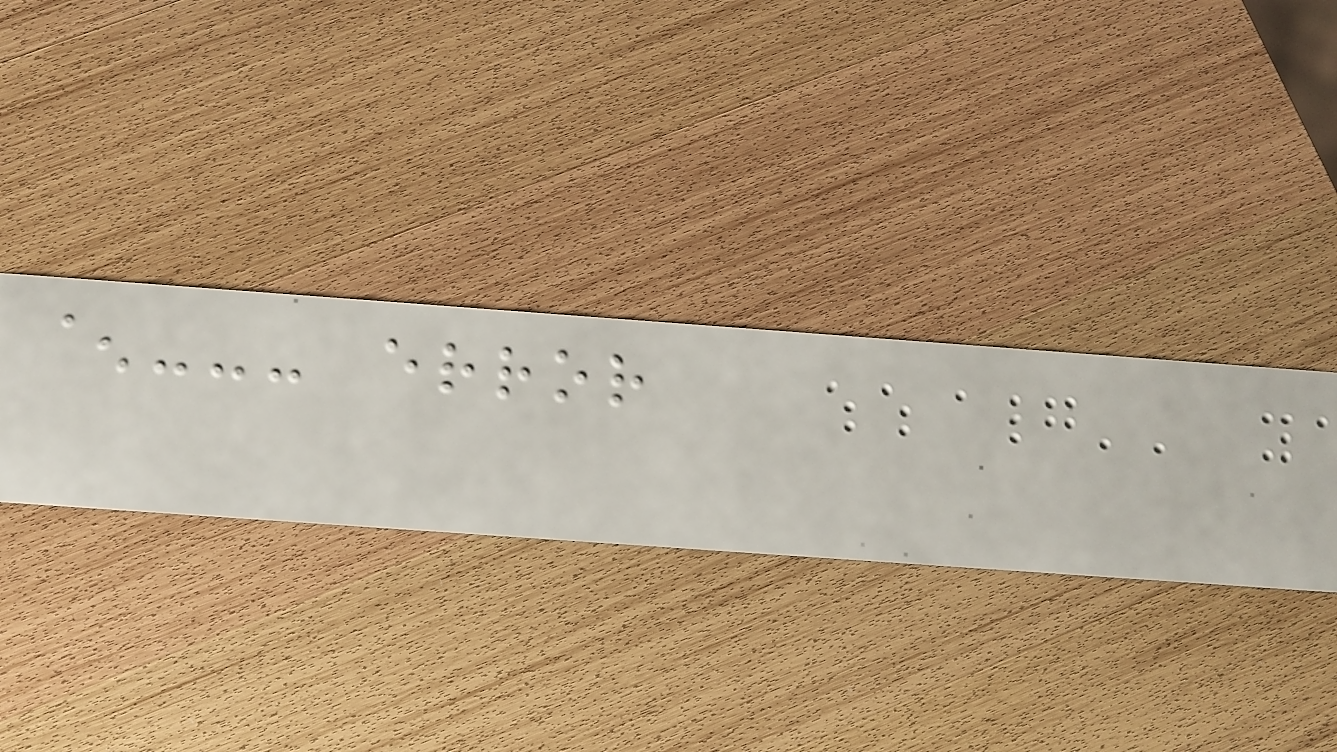^--- error
